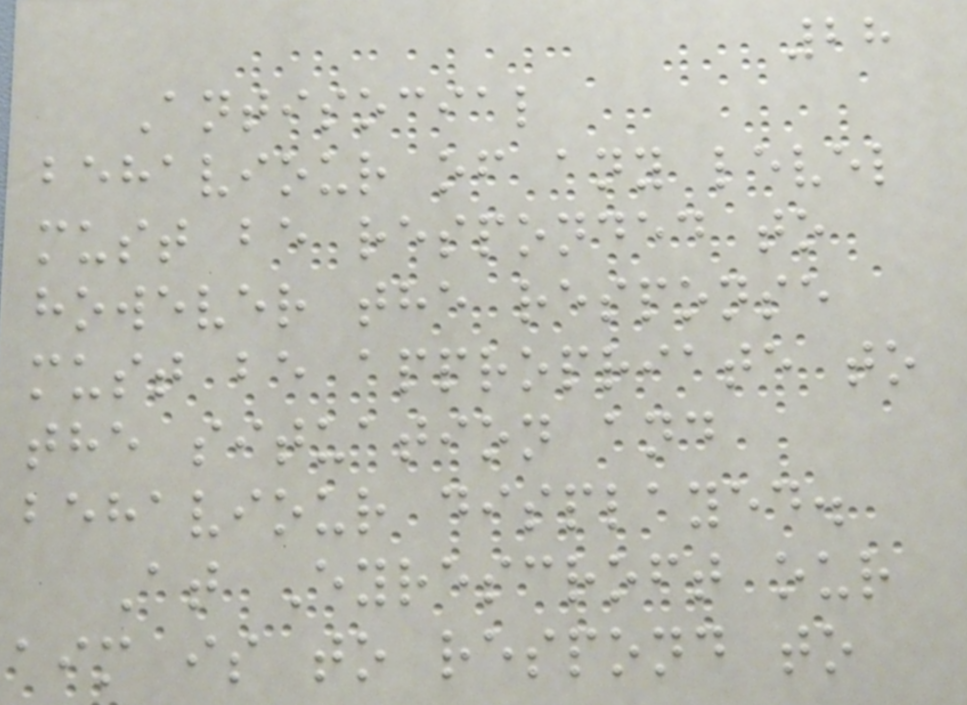28
Antisocial
behaviour of any level
must be responded to
however the response
must be appropriate to
the situation and
behaviour displayed.
At Eyrescroft our
aim is to respond to
